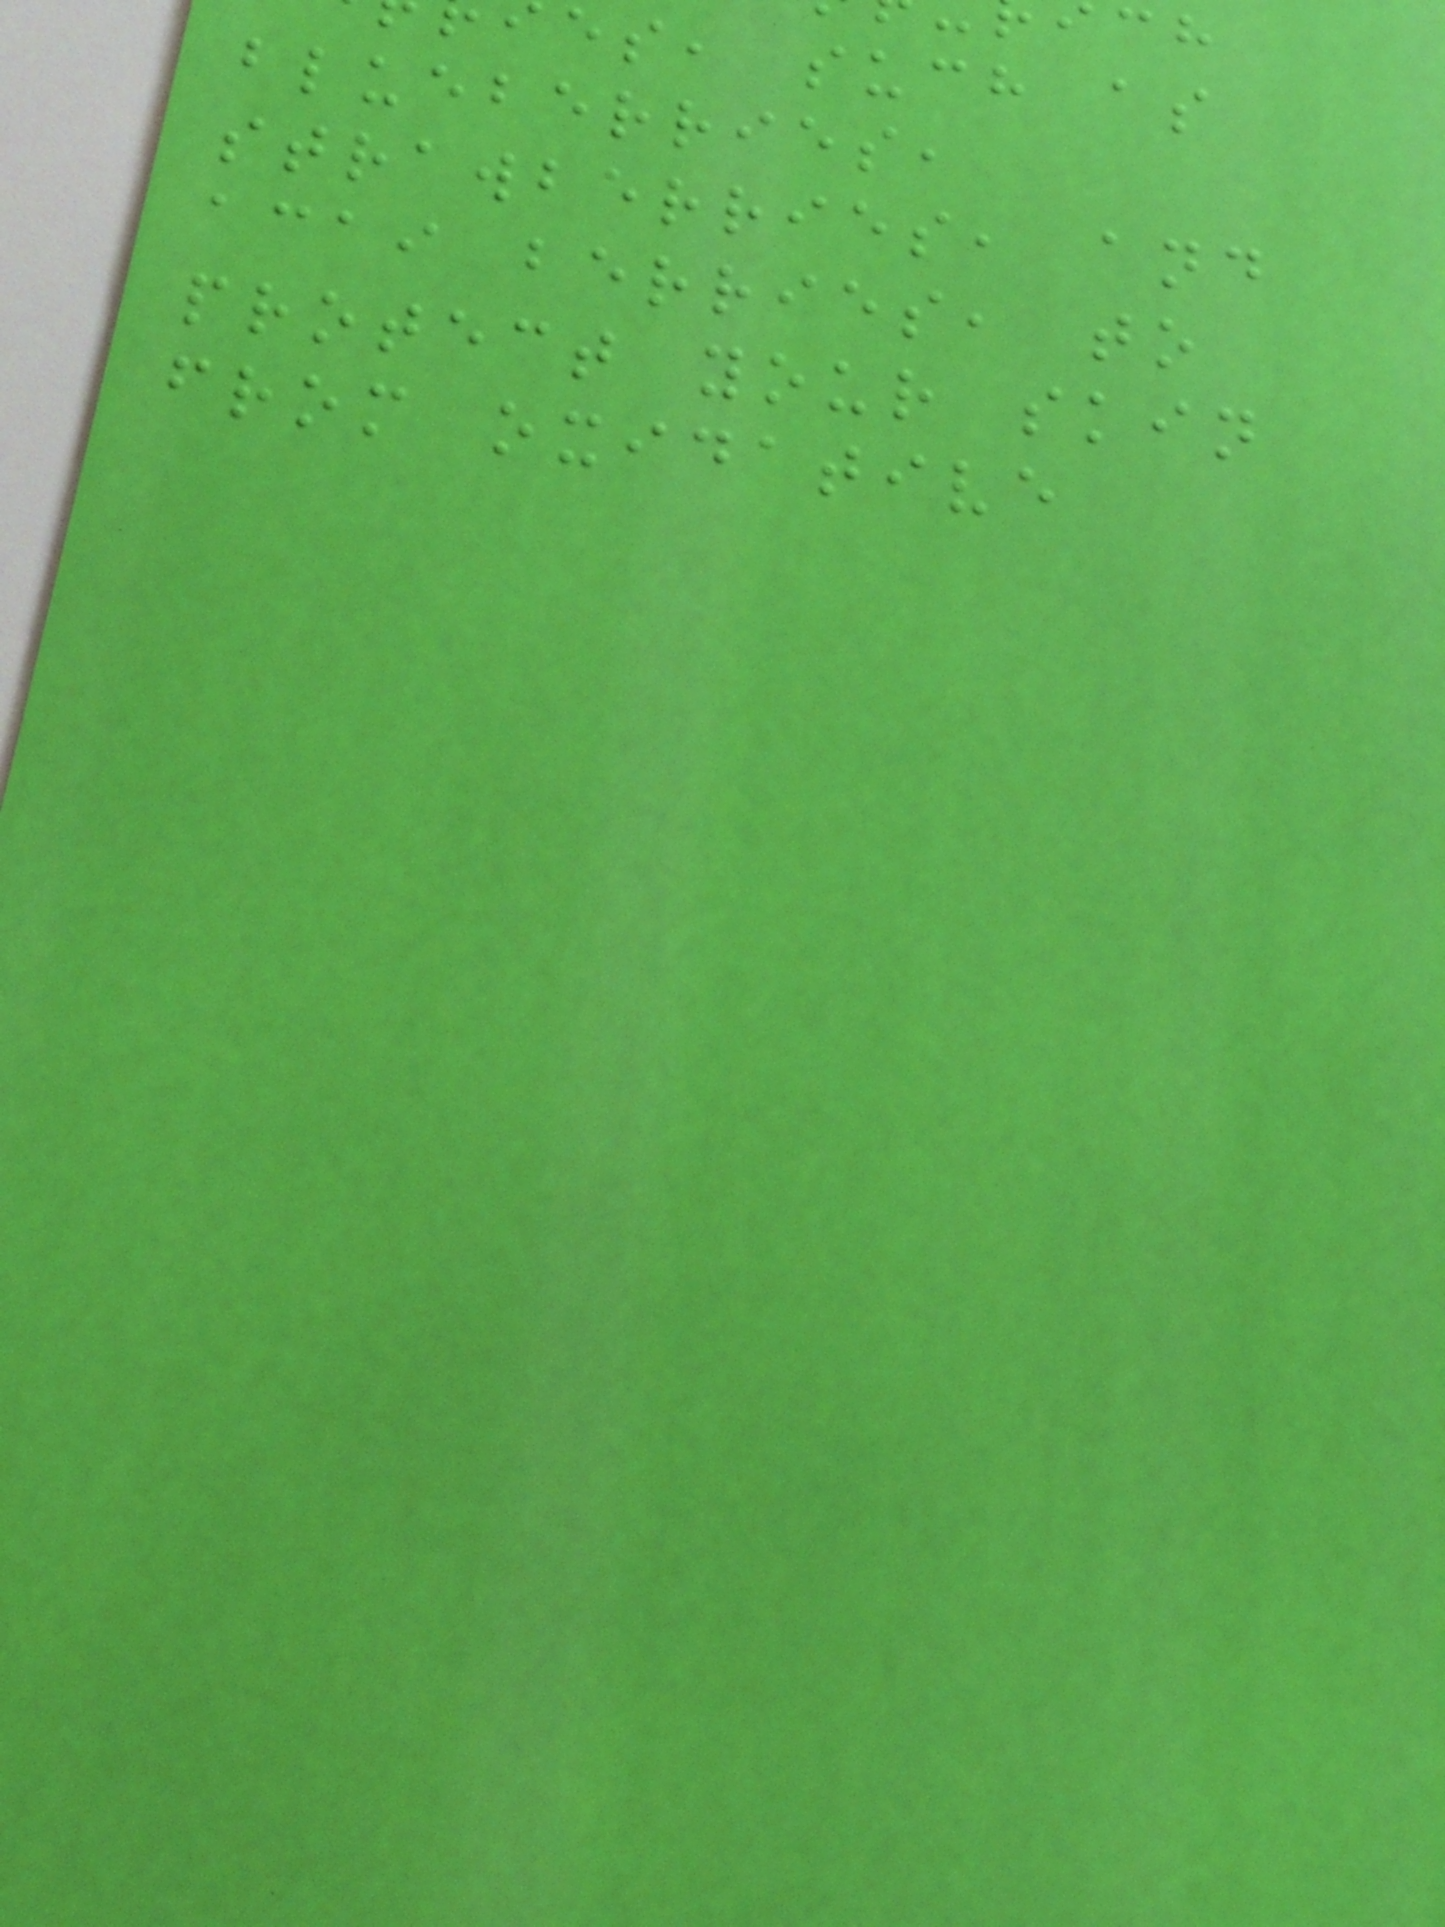es, such as
blueberries,
strawberries, and
acai berries, to
protect your skin
from oxidative
